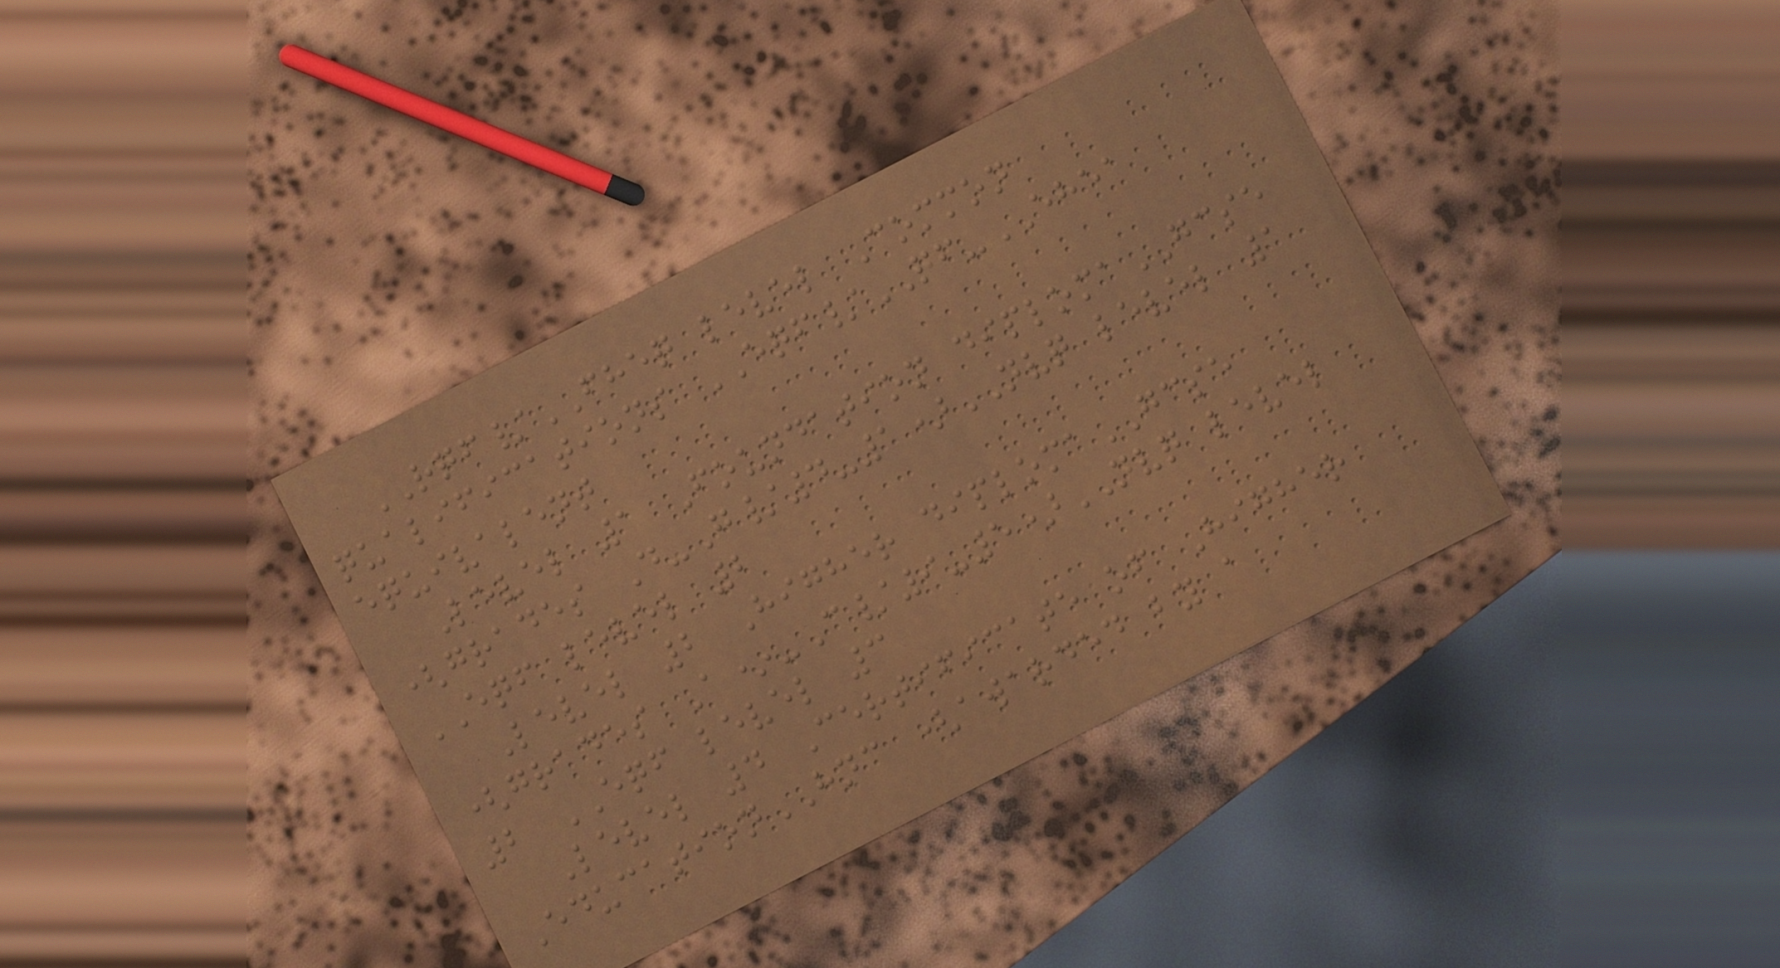RQF/FHEQ level Common
qualifications EQF/QF-EHEA
equivalent
Level 1 Foundation diplomaGCSE
(grades D-G/4-1)NVQ level 1
EQF level 2
Level 2 Higher diplomaGCSE
(grades A*-C/9-5)NVQ level
2 EQF level 3
Level 4 Certificate of Higher
EducationHNC (awarded by a
